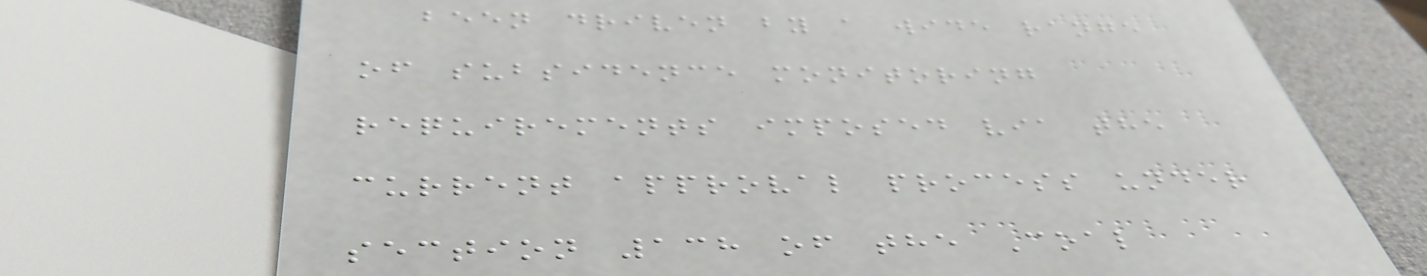been driven by a wide range
of subsidence monitoring
requirements imposed via the
current approval process under
section 138 of the Coal
